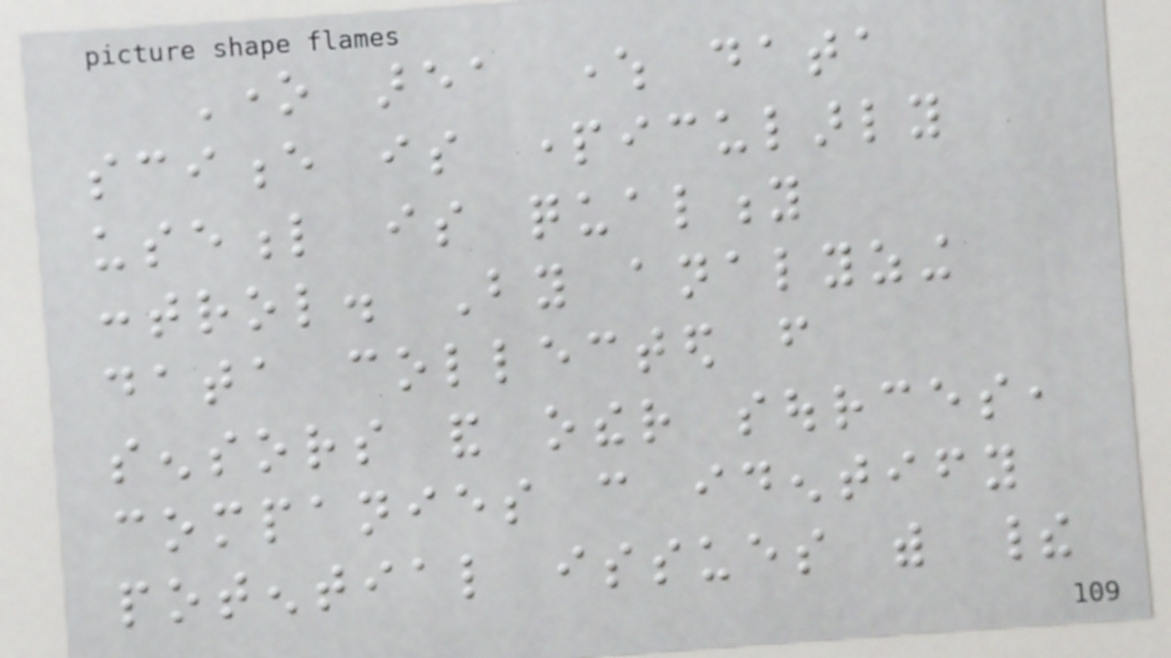One area where data
science is particularly
useful is quality
control. By analyzing
data collected from
sensors and other sources,
companies can identify
potential issues with their
